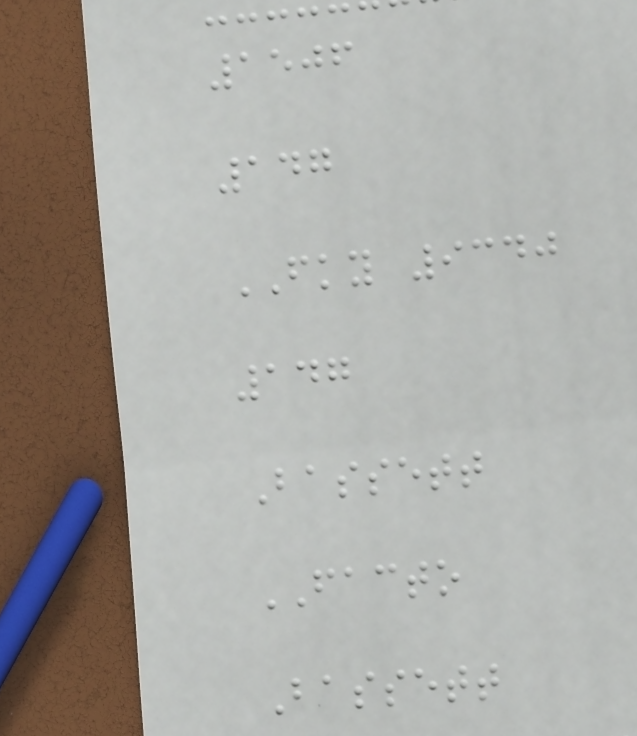1506
147
FKY 9340
147
Bassett
FACTO
Bassett
